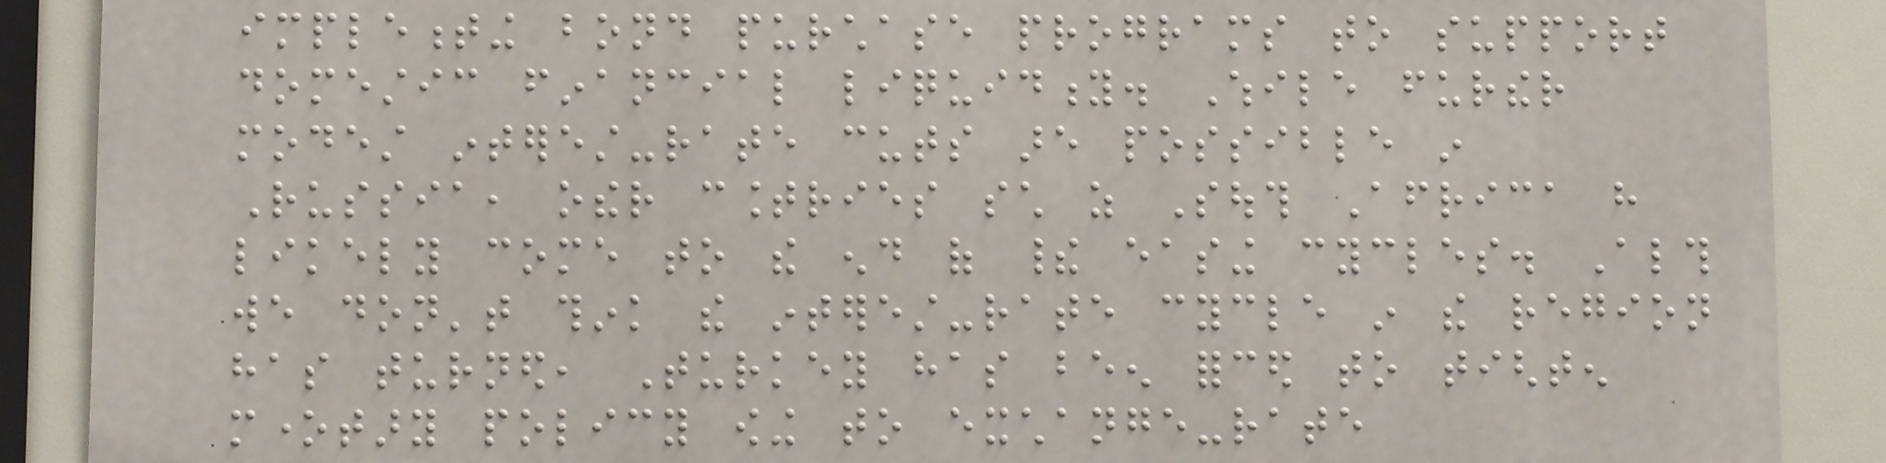implementing bond purchase programs to support
domestic financial liquidity. While further
modest interest-rate cuts are possible in
Russia, other countries such as South Africa have
likely come to the end of their easing cycles. Although
we don't think the interest-rate cycle in the region
has turned, Turkey has been forced to tighten
monetary policy owing to exchange-rate
